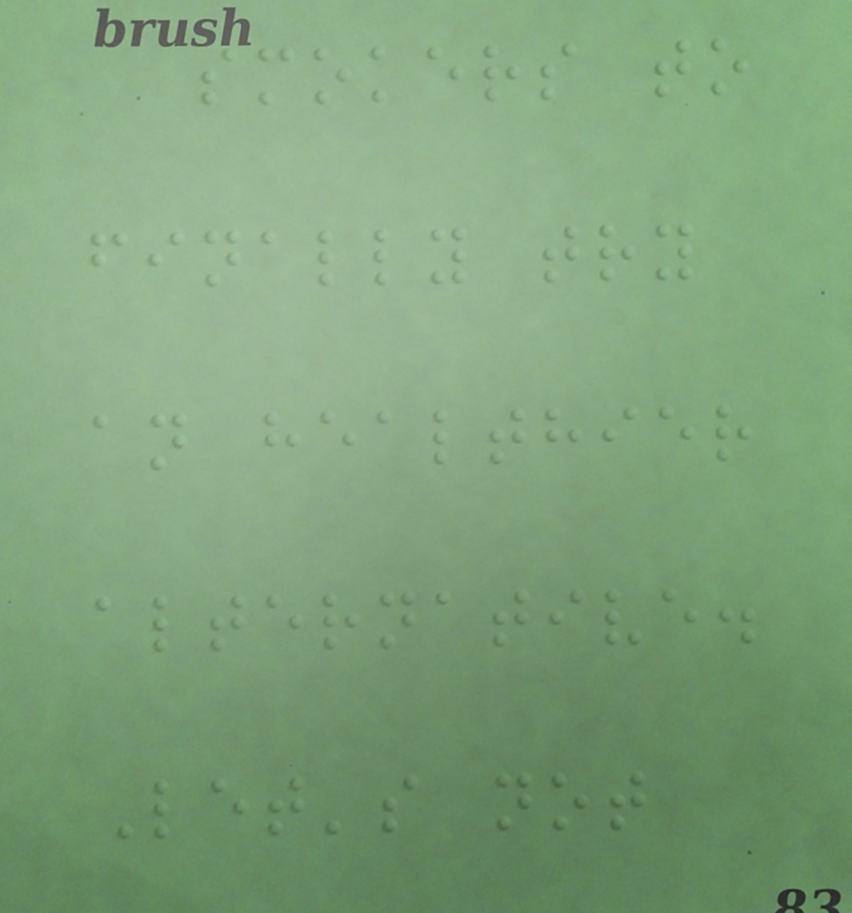smokers to
finally try
an healthier
alternative.
Let's not
